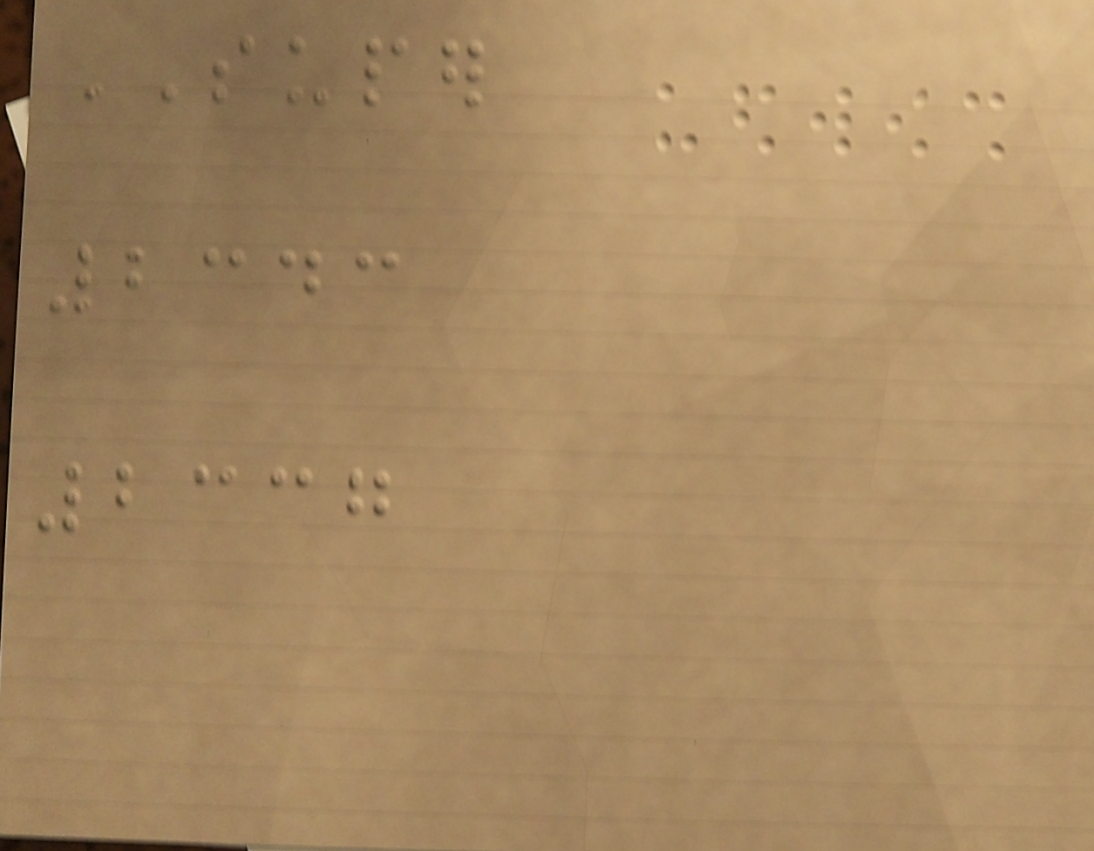SUPER
2343
2337
